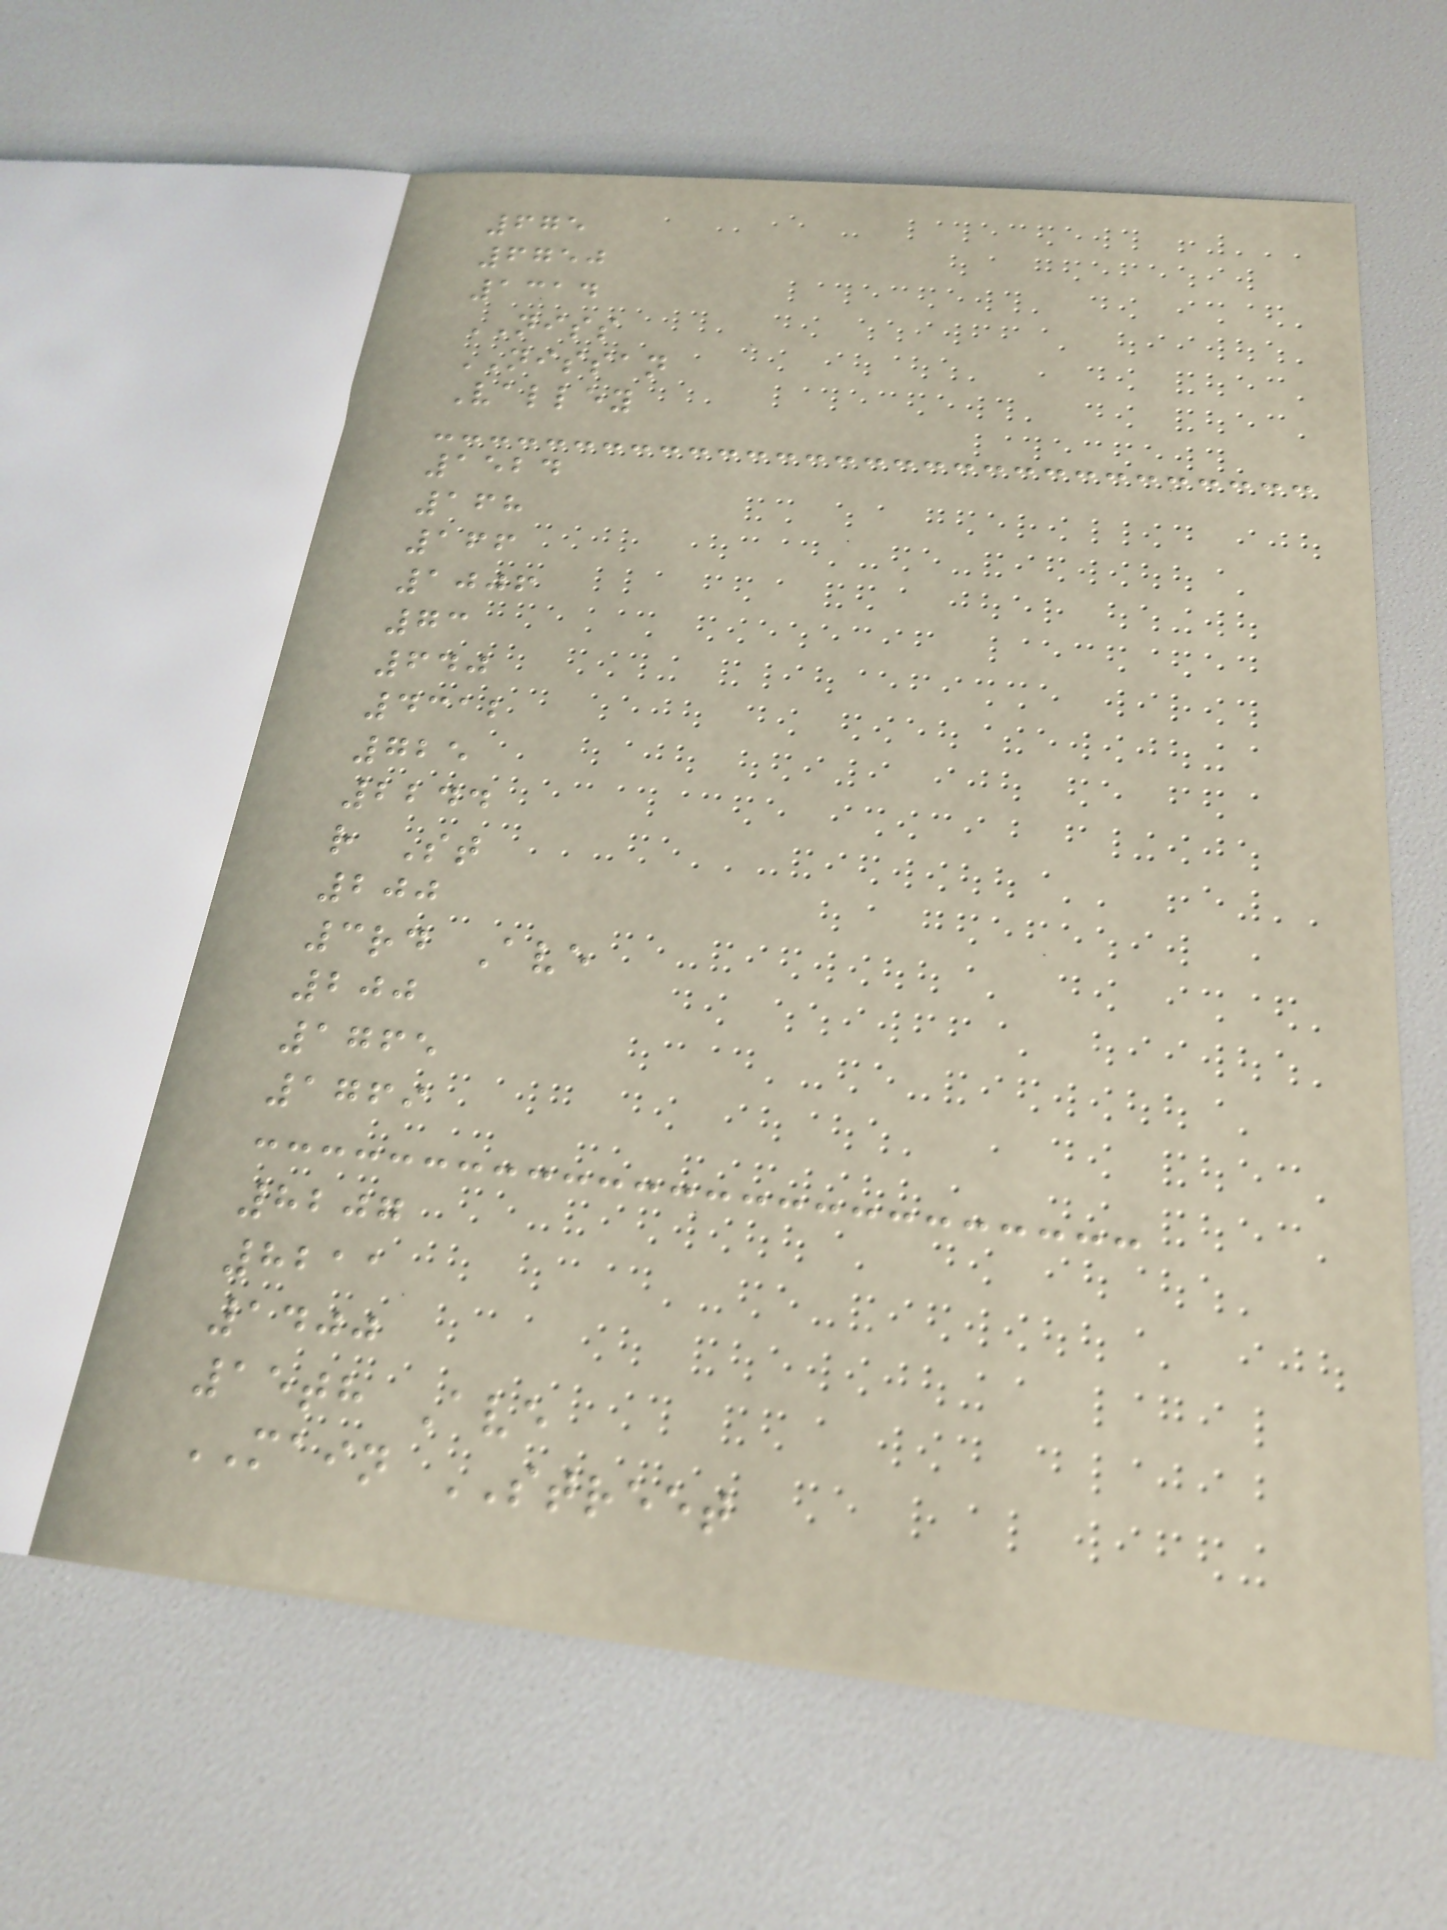675
6750
1314
NISS
NISSAN
Valley
1524
168
166
1006
73
640
4312
725
2244
r St
200
3rd Ave
200
1765
1769
8207
8211
1400
15th Ave
MAIN STREET
